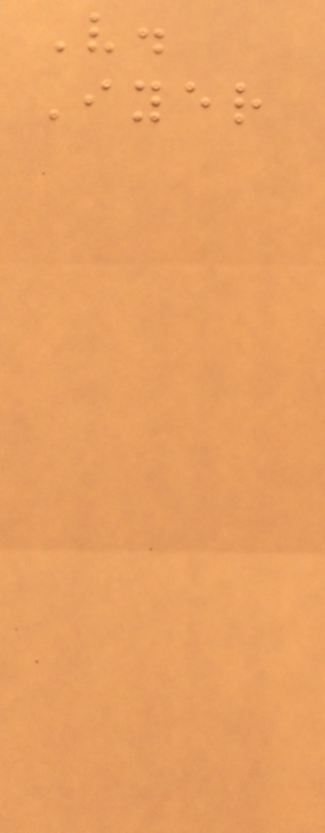V.
Iyer
